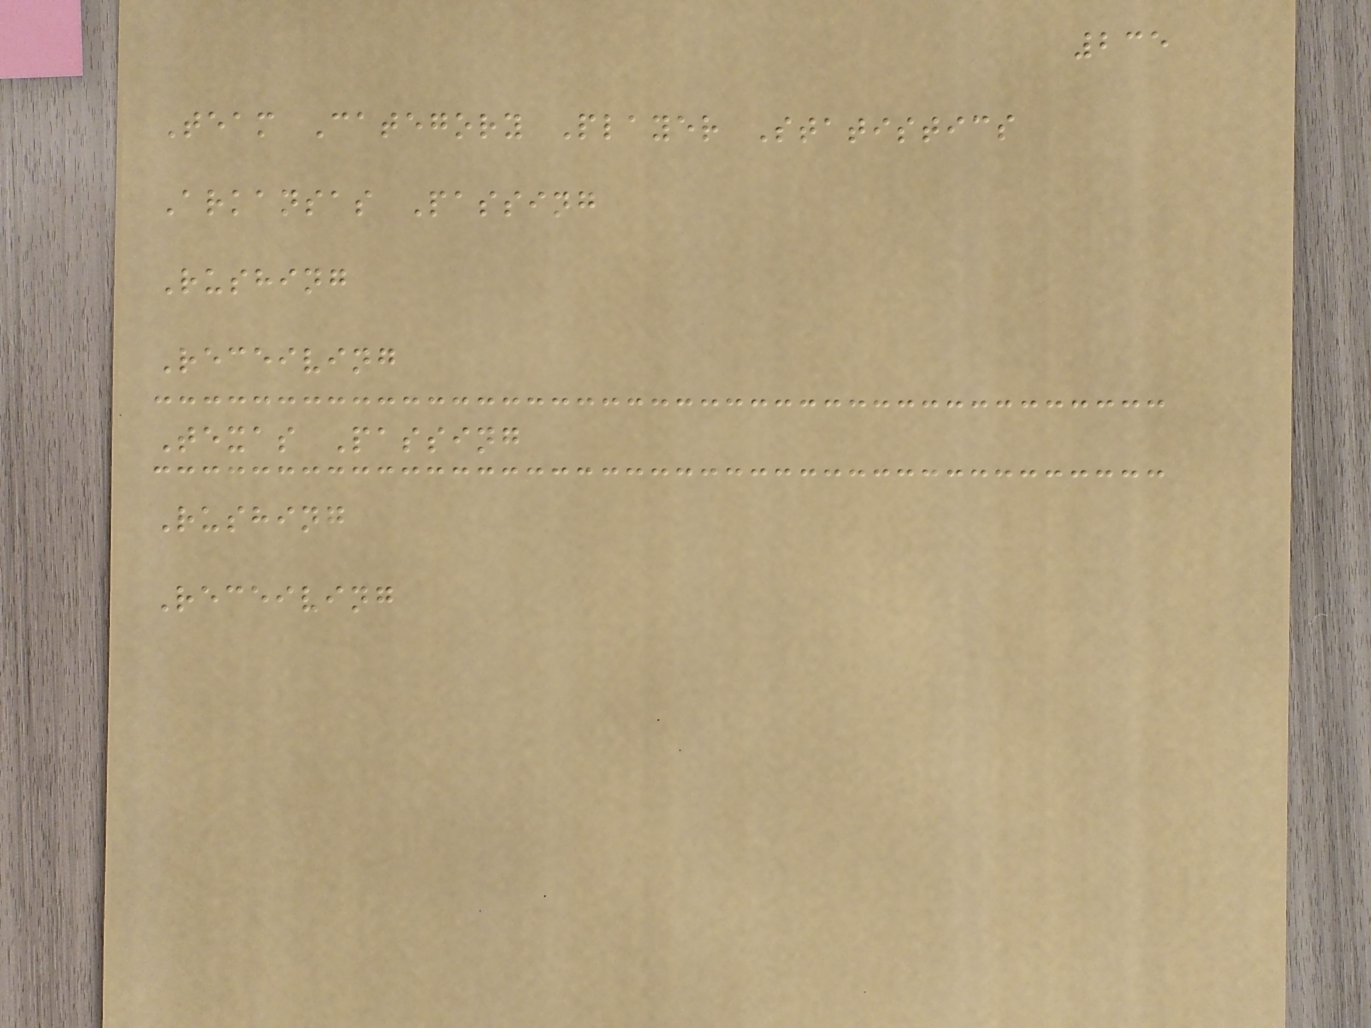235
Team Category Player Statistics
Arkansas Passing
Rushing
Receiving
Texas Passing
Rushing
Receiving
